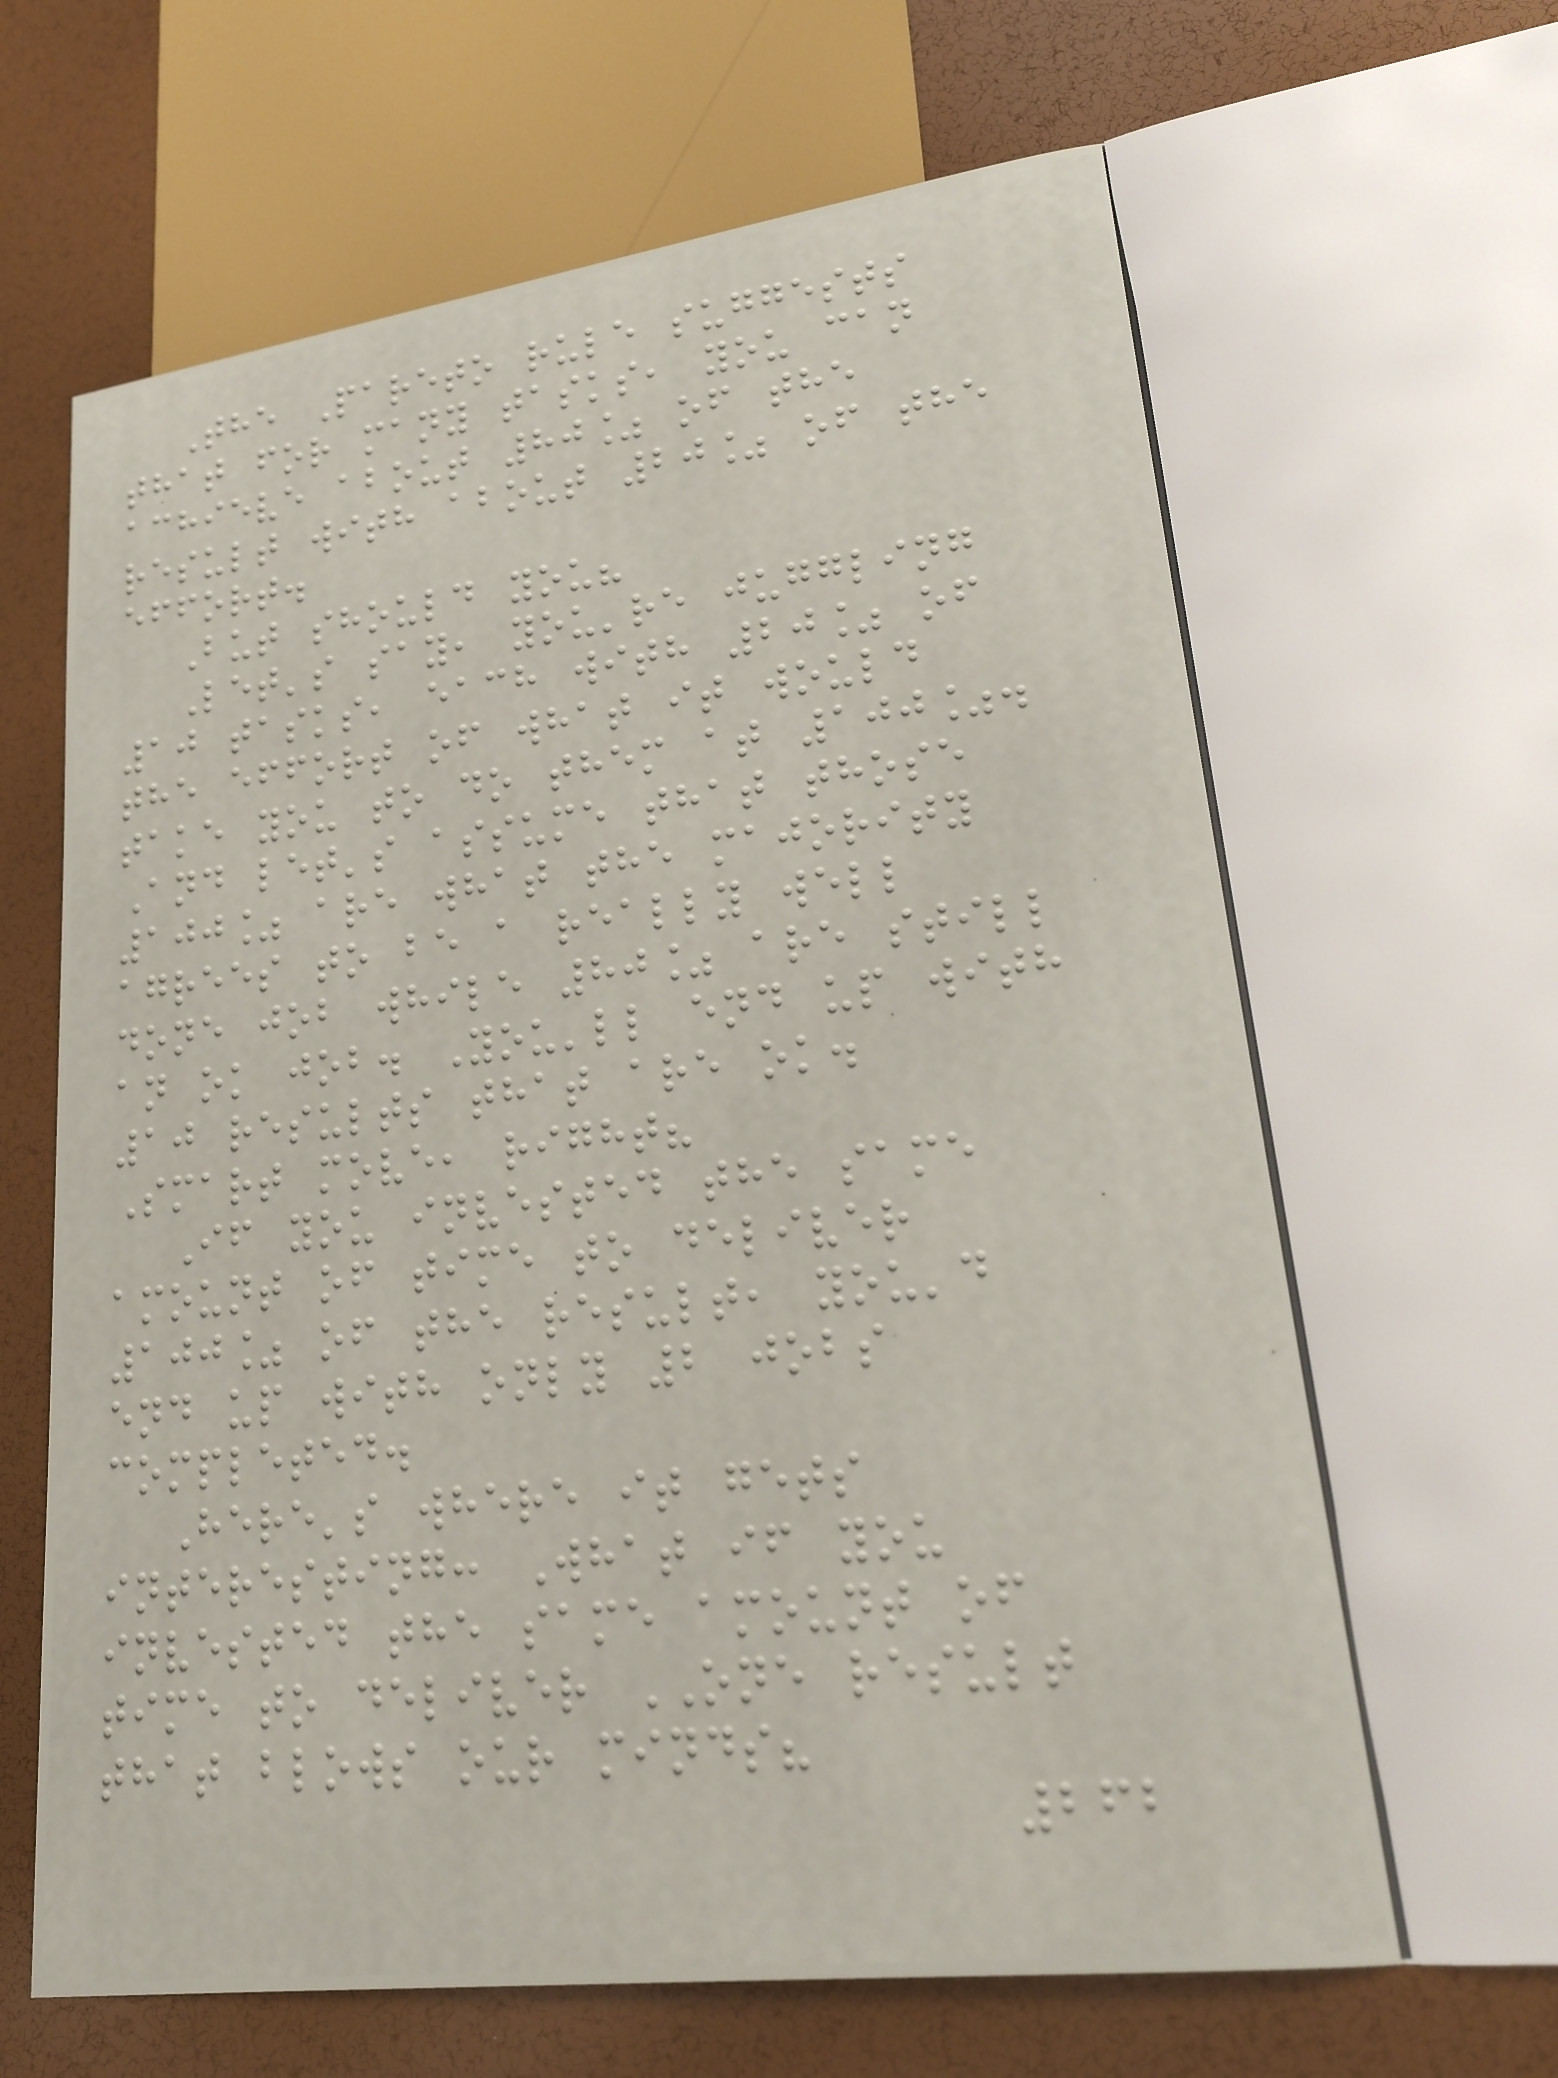The Pareto rule suggests
that for many tasks, you can
achieve about 80% of the
result with about 20% of the
effort.
But should you?
Let's say, you're juggling
10 tasks, each with 20% of
the effort of what it would
take you to do them at 100%.
And let's assume that those
100% are what the majority
agrees to be a really well
done job while 80% are still
an ok job. You'll end up with
10 results that are ok.
Smart move, right?
If you invested the same
amount of time to deliver
100% of the result, you'd
end up with only 2 jobs
completed.
Here's where it gets
interesting: What if you
invested the same amount of
time to deliver ONE result
that blows our minds?
262
